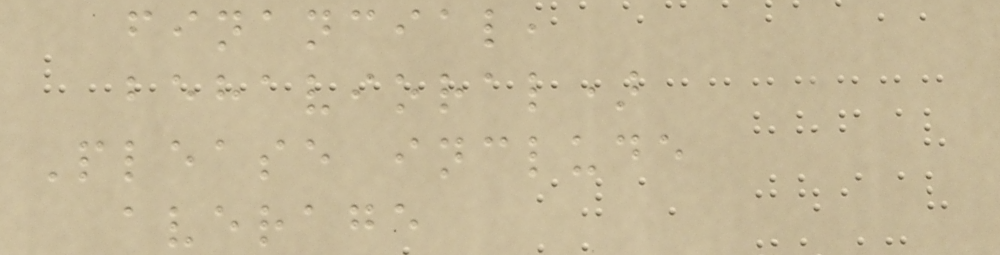financial,
behavioral)
Please include
average
